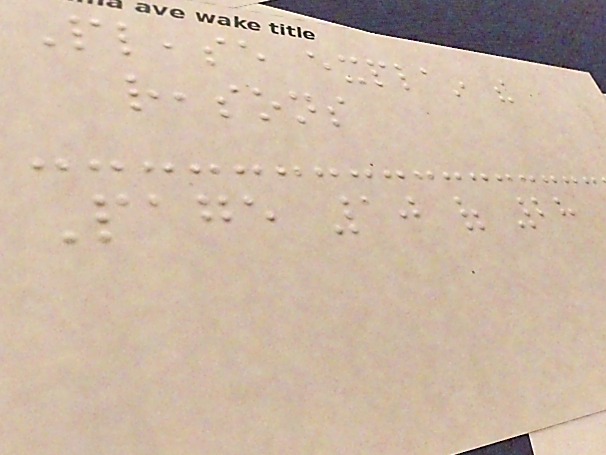Please explain the
reasons
Page 10 of 28
